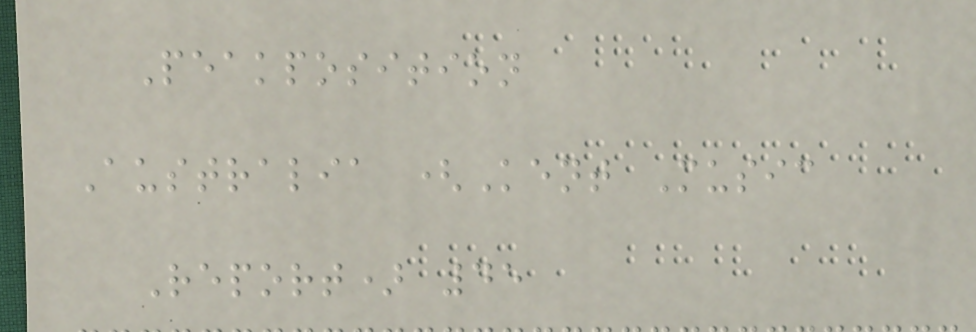Peakposition
Australia (Kent Music
Report) 45
